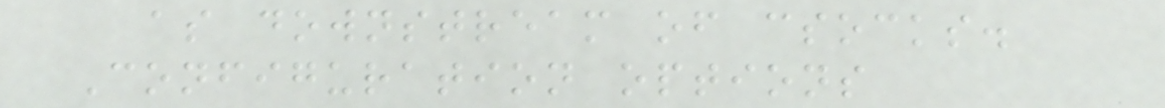as downstream of csocks.
Configuration options
